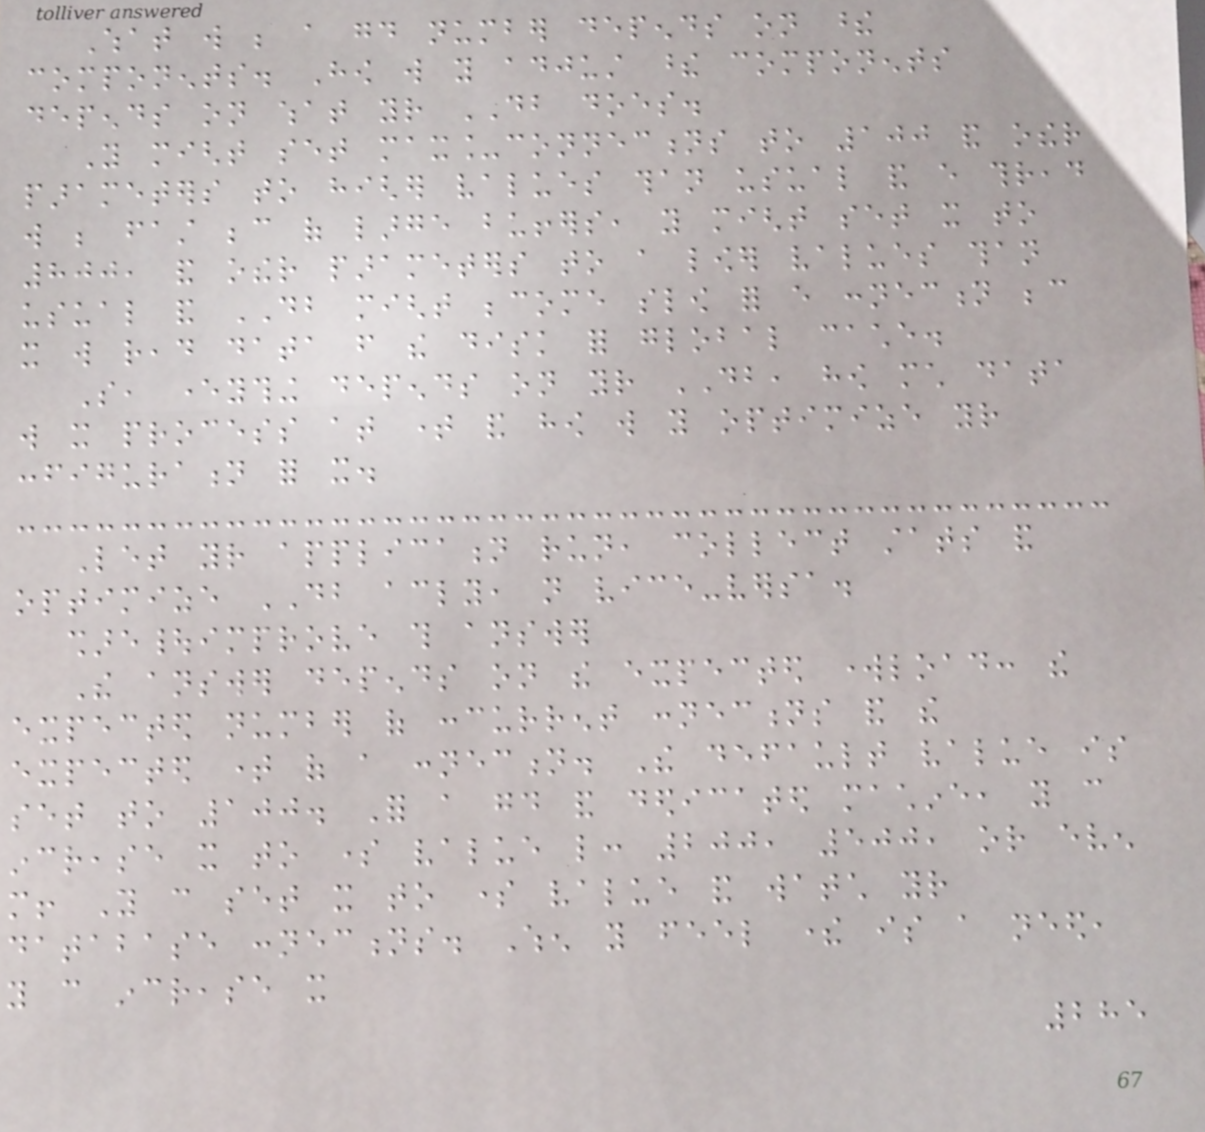What will be a good number depends on these
components. How will you adjust these components
depends on what your DB does.
You might set max_connections to 100 and other
parameters to higher values than usual and every thread
will be fast because of large buffers, you might set it to
800, and other parameters to a lower values than
usual and DB might become slow for every connection because
it will read data from the disk for global cache.
So, everything depends on your DB, how much data
will it process at time and how will you optimize your
configuration for it.
Let your application run, collect stats and
optimize DB accordingly, not vice-versa.
share|improve this answer
The answer depends on the expected workload: the
expected number of concurrent connections and the
expected time of a connection. The default value is
set to 100. For a good and dedicated machine, you can
increase it to some value like: 200, 500, or even
more! You can set it to some value and watch your
database connections. When you feel there is a need,
you can increase it
285
